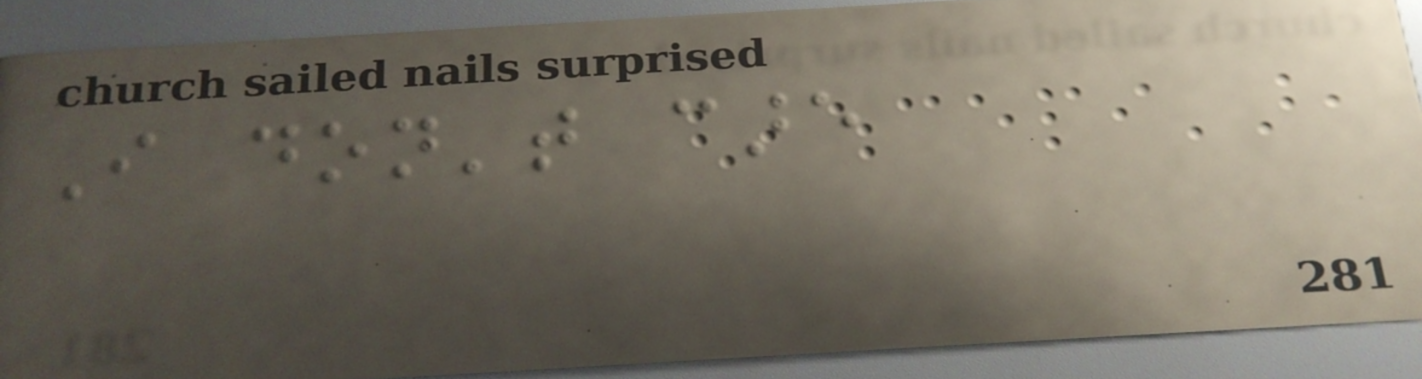I don't care
